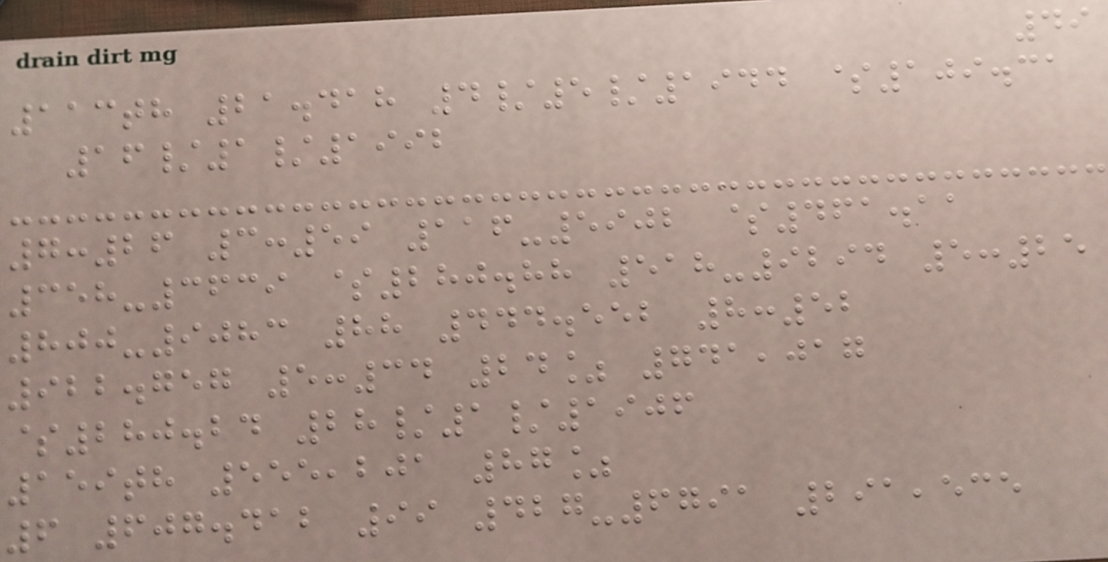49
113th 21.418 4/5/1944 $109.31
16/1/1992
7:26 3:59 116-5902 $461.11
358-3639 $280.88 518-9294 5:25
800-9083 88 444.552 8:52
922.757 5:34 24% 741,017
$280.24 28/1/1906
159th 555,201 87%
6 607.412 99 427-6791 291,535
